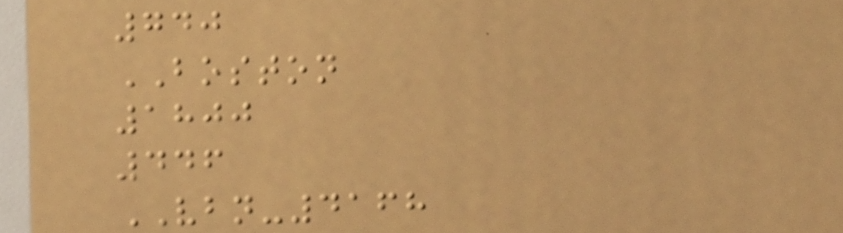740
BOSTON
1800
446
VBN-4168
